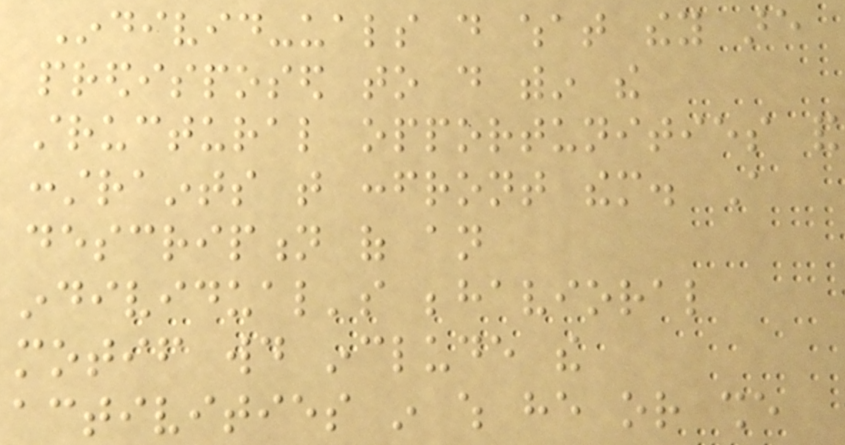Individ-uals do what they are
predisposed to do within the
structural opportunities and
constraints that confront them. A
description of an
individual's behavioral
motif would include the
activities in which he or she
